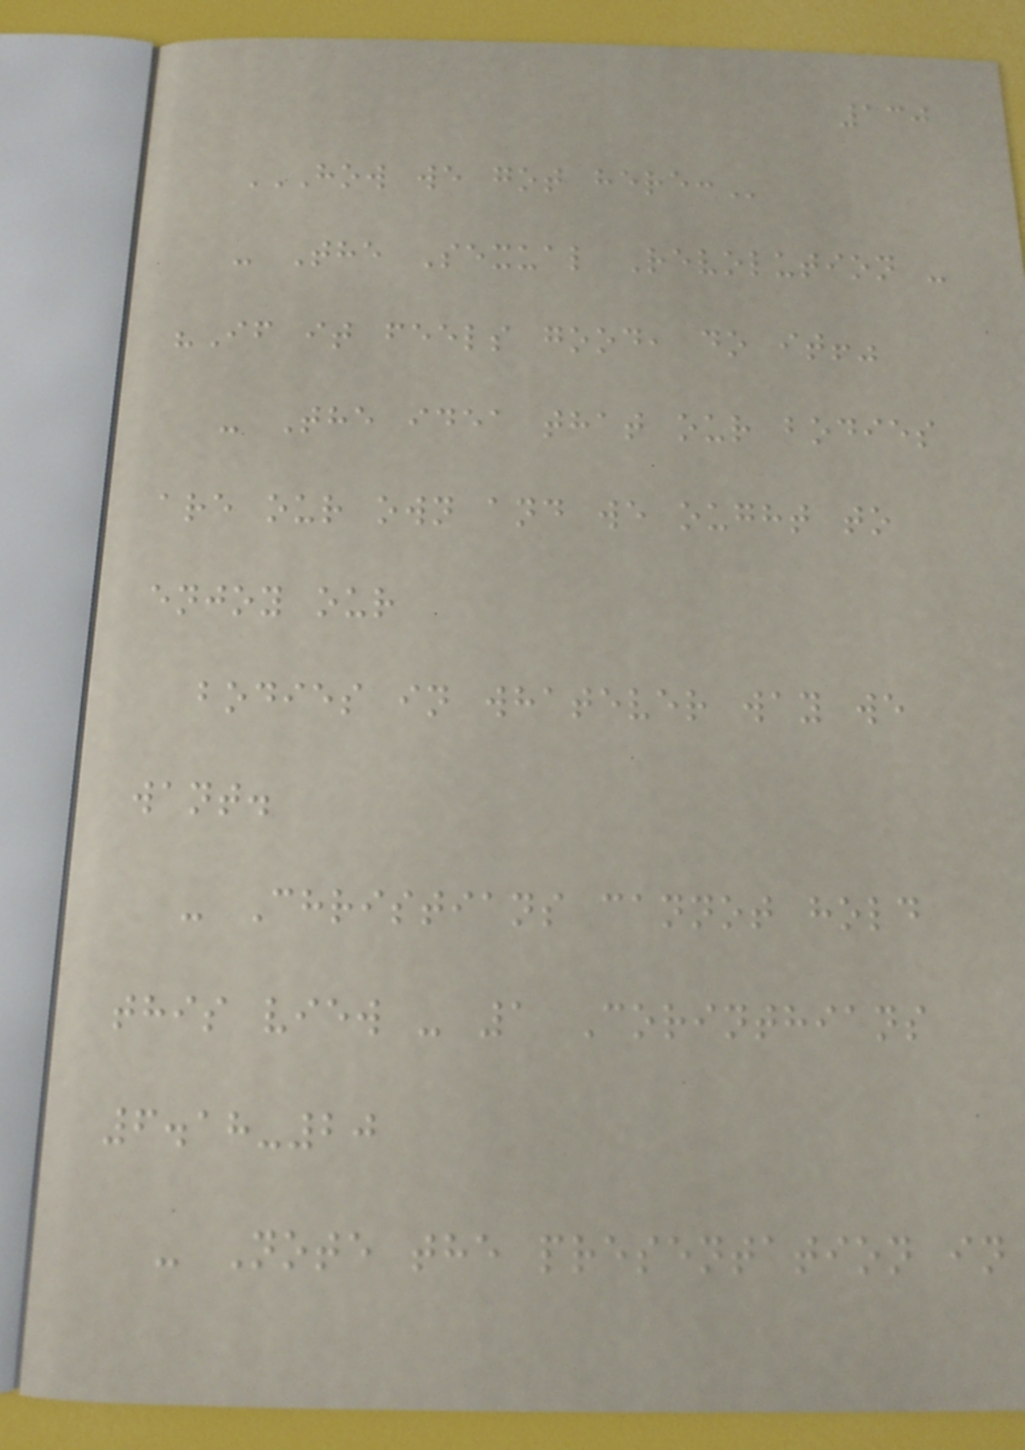130
HOW WE GOT HERE:
- The Sexual Revolution -
"If it feels good, do it!"
- The idea that our bodies
are our own and we ought to
enjoy our
bodies in whatever way we
want.
- Christians cannot hold
this view - 1 Corinthians
6.18-20
- Note the presentation in
